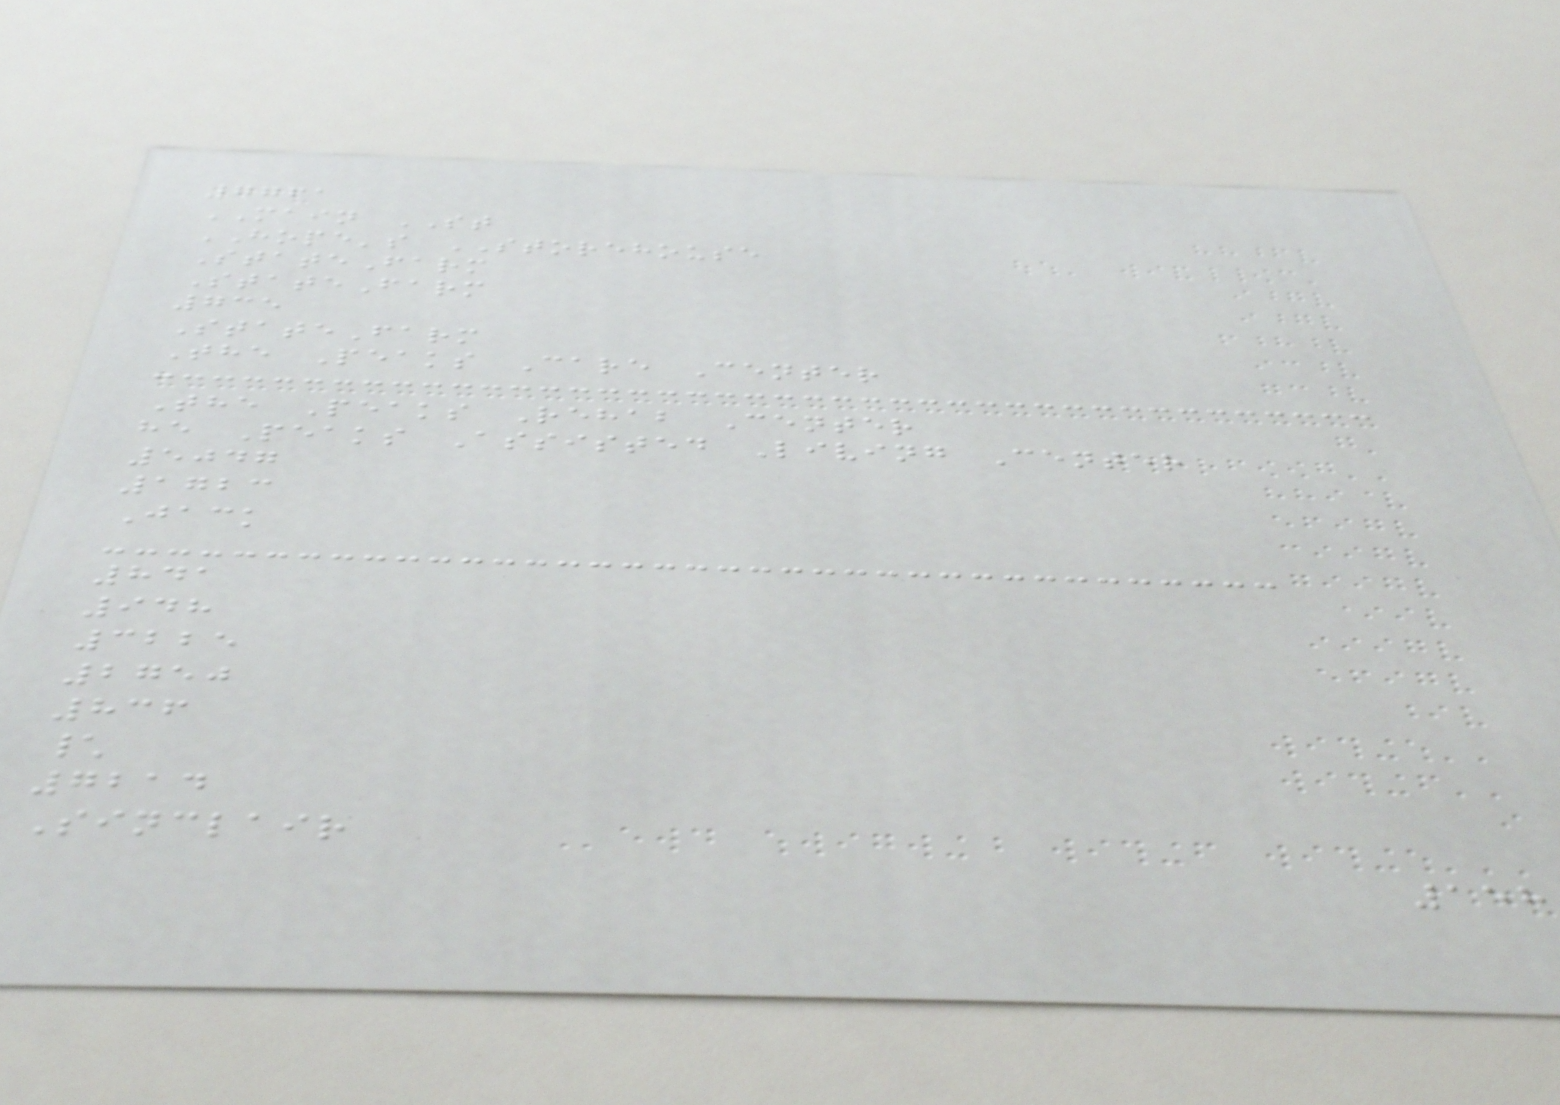7761
MAIN ST
HOPE's STOREHOUSE
StateFarm
StateFarm
735
StateFarm
The Peaks Care Center
The Peaks Rehab Center
he Peaks Assisted Living Center
5047
1723
Jack
841
948
3225
2750
836
\
7214
Sinclair
158
